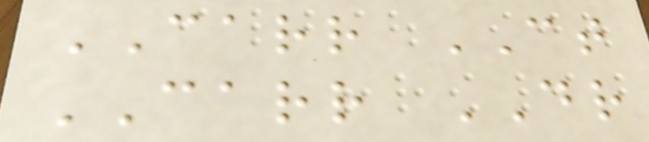CARR CT
CARR DR
